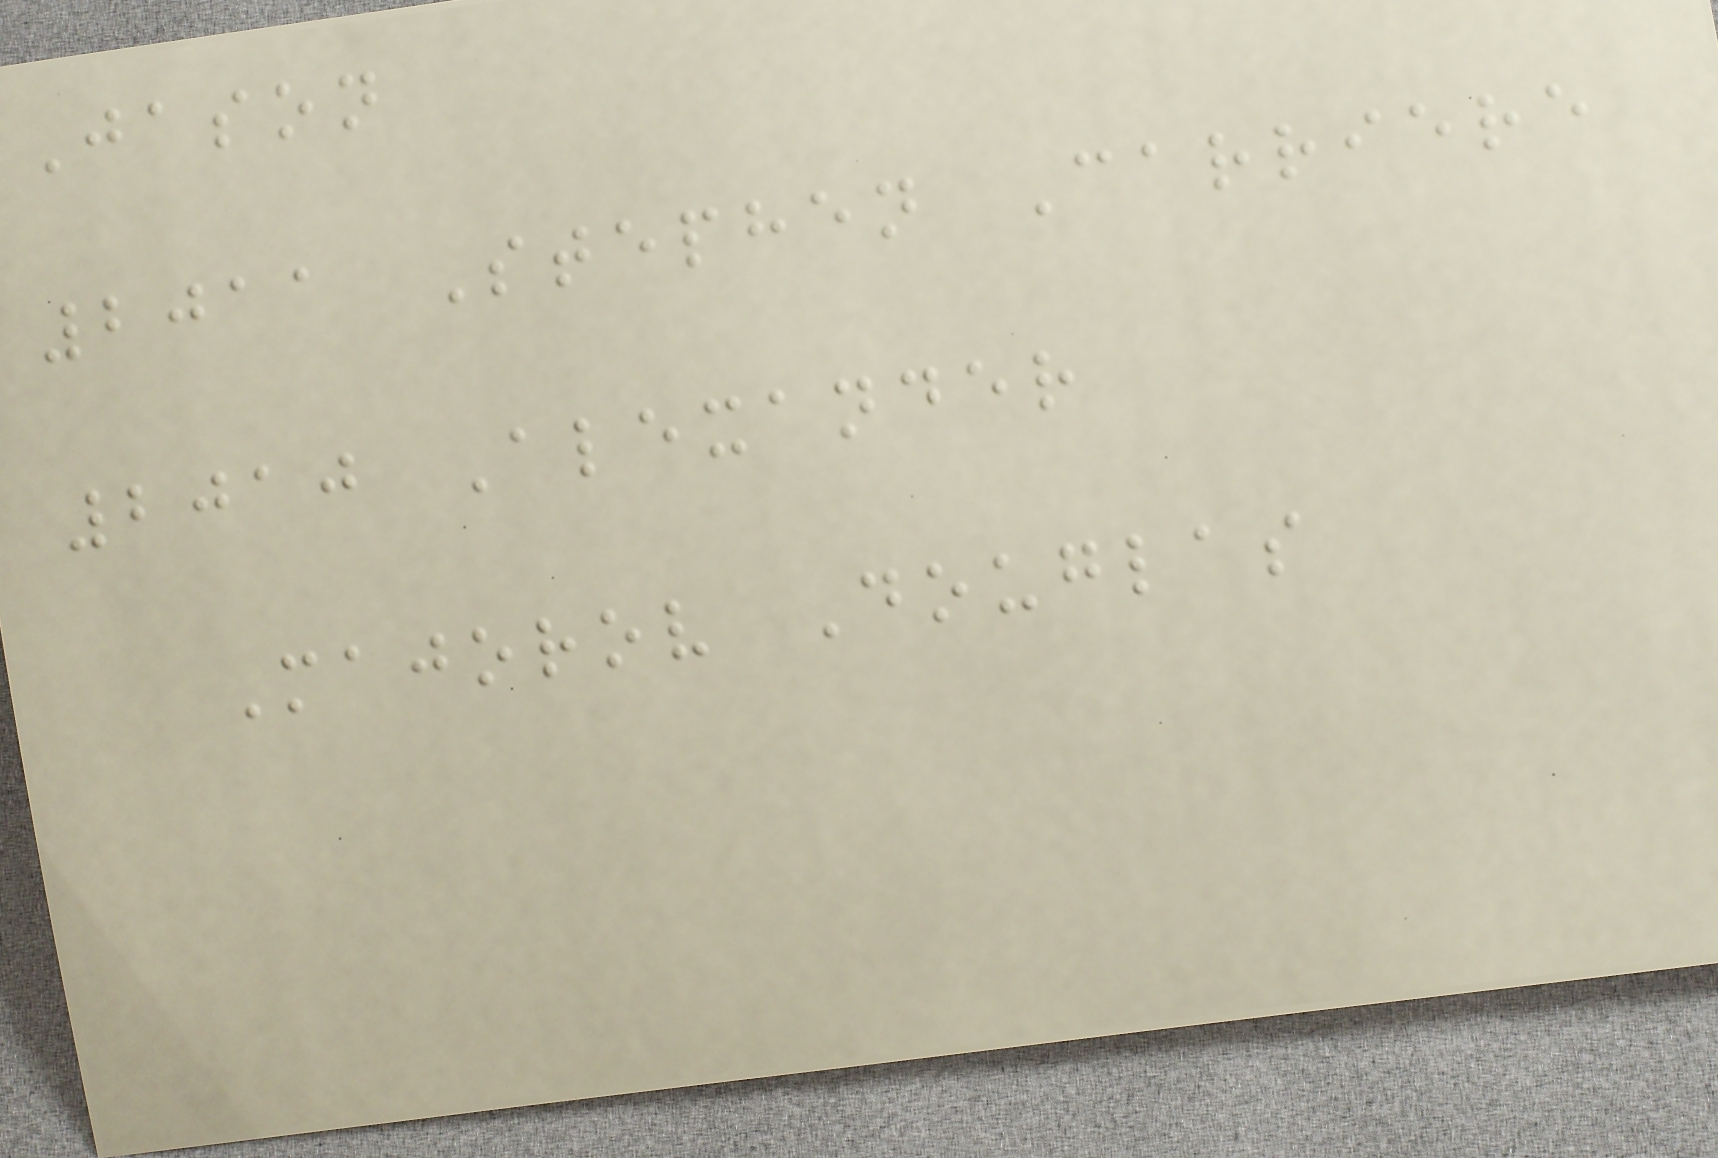Jason
2011 Stephen Carriere
2010 Alexander
Majorov Douglas
